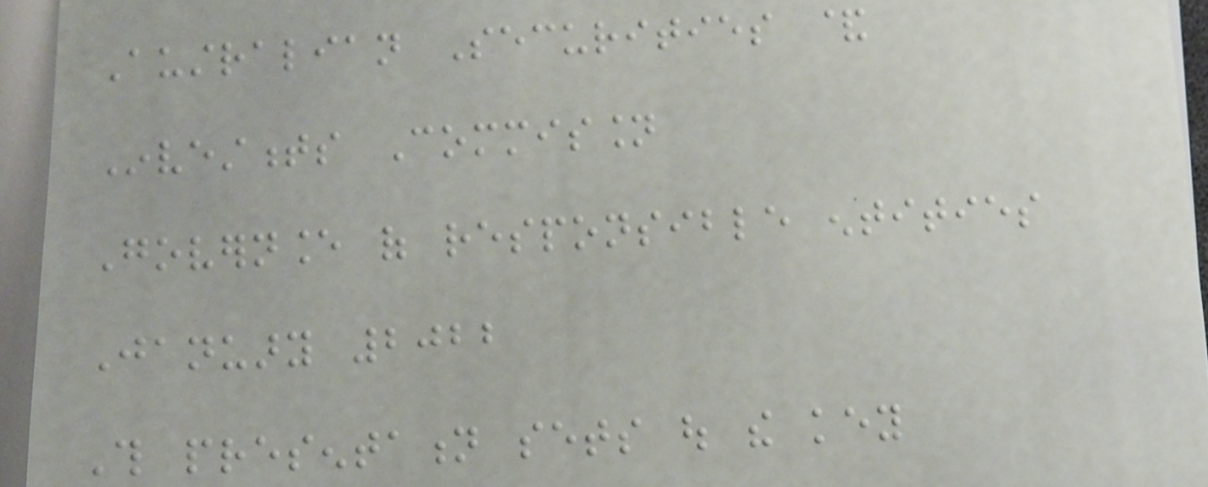Australian Securities &
Investments Commission
Governance of responsible entities
January 2022
This presentation sets out the key
